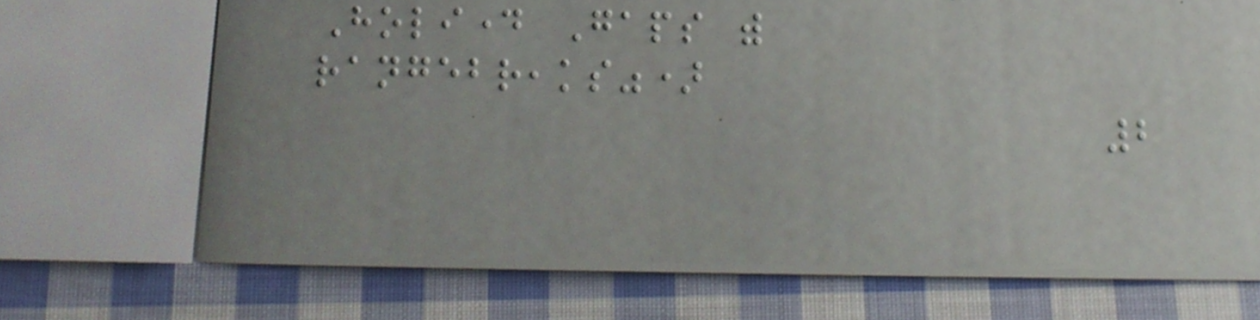Holiday Gaps with
rangebreaks")
2
